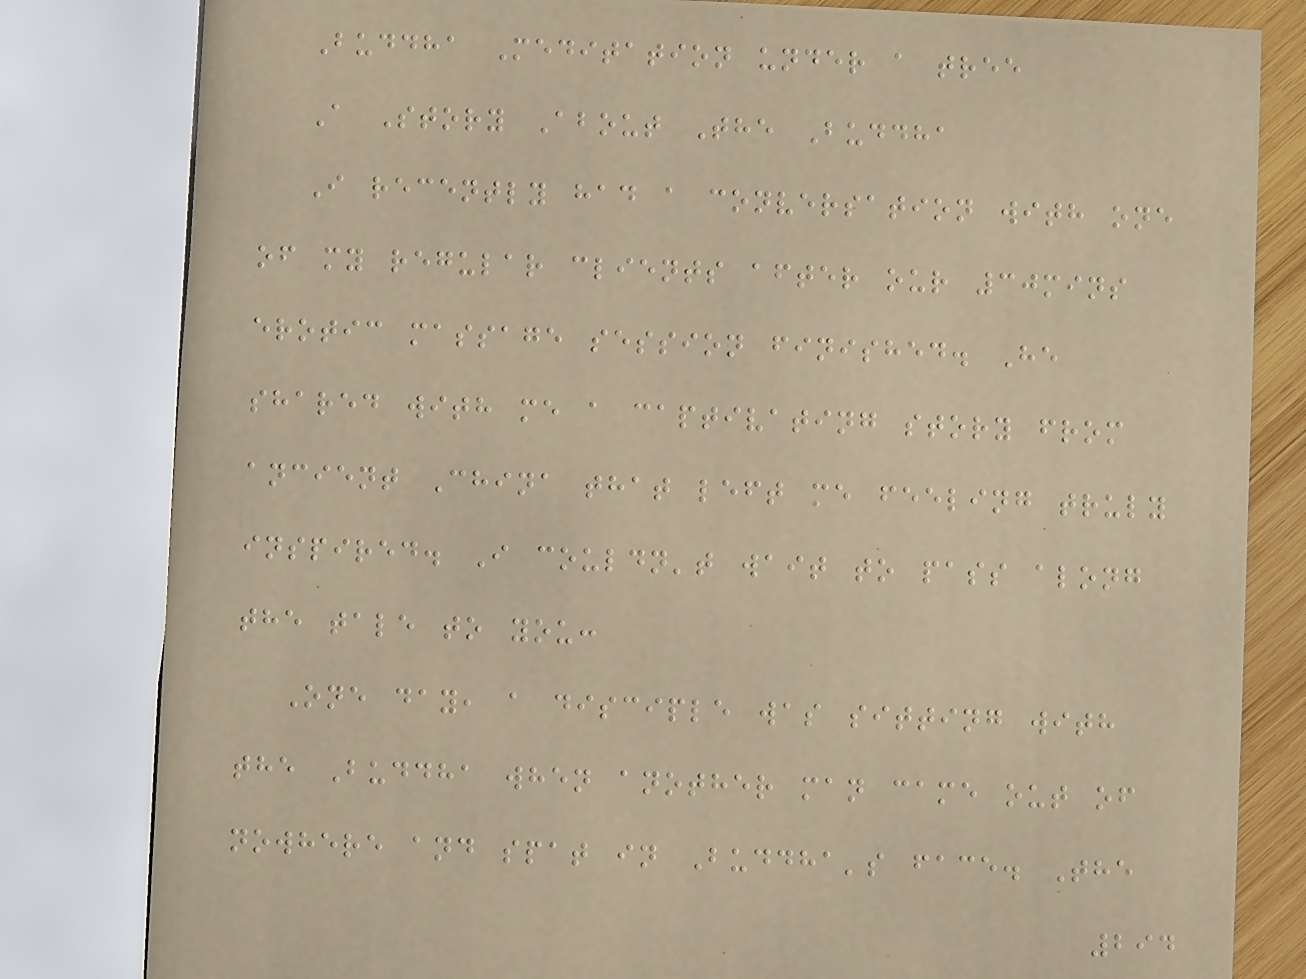Buddha Meditation under a tree
A Story About The Buddha
I recently had a conversation with one
of my regular clients after our 30mins
erotic massage session finished. He
shared with me a captivating story from
ancient China that left me feeling truly
inspired. I couldn't wait to pass along
the tale to you:
One day, a disciple was sitting with
the Buddha when another man came out of
nowhere and spat in Buddha's face. The
294
